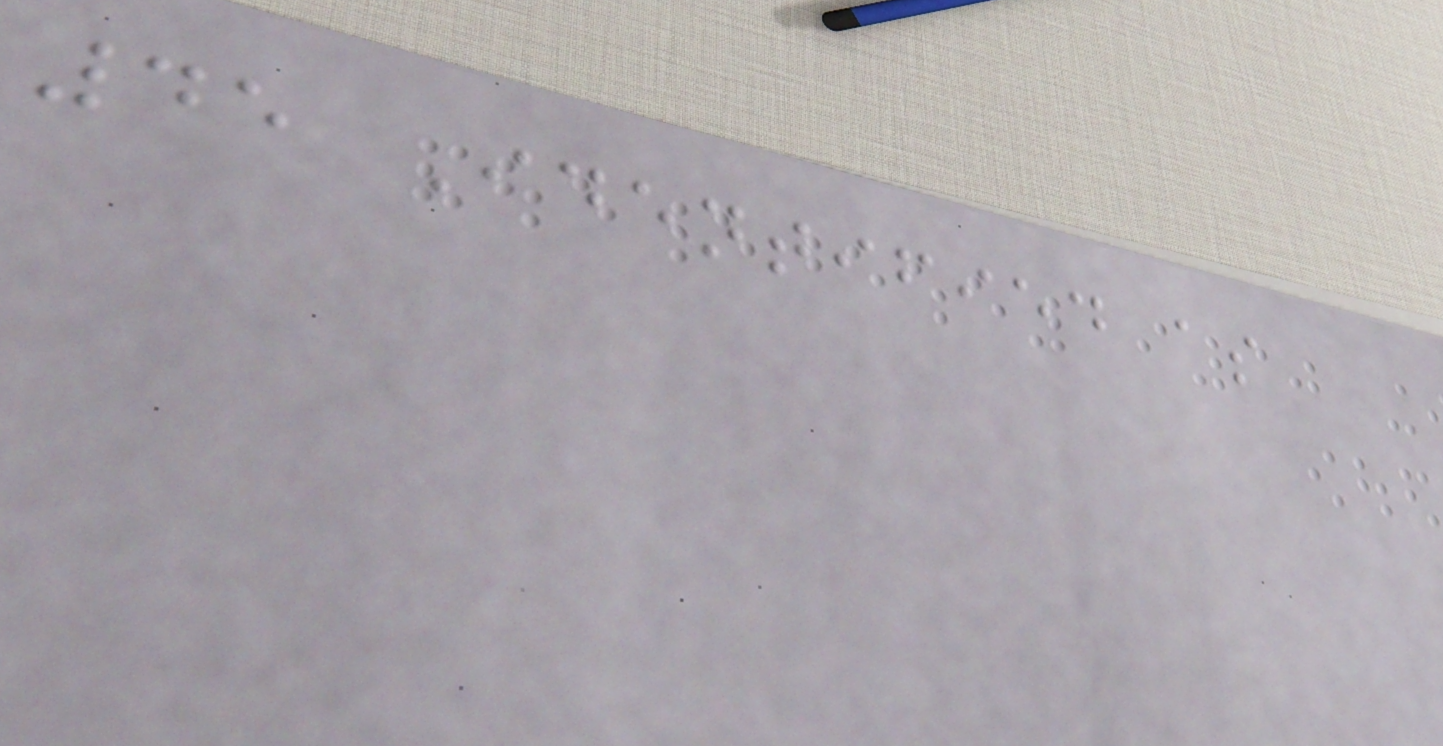45 Identified as
